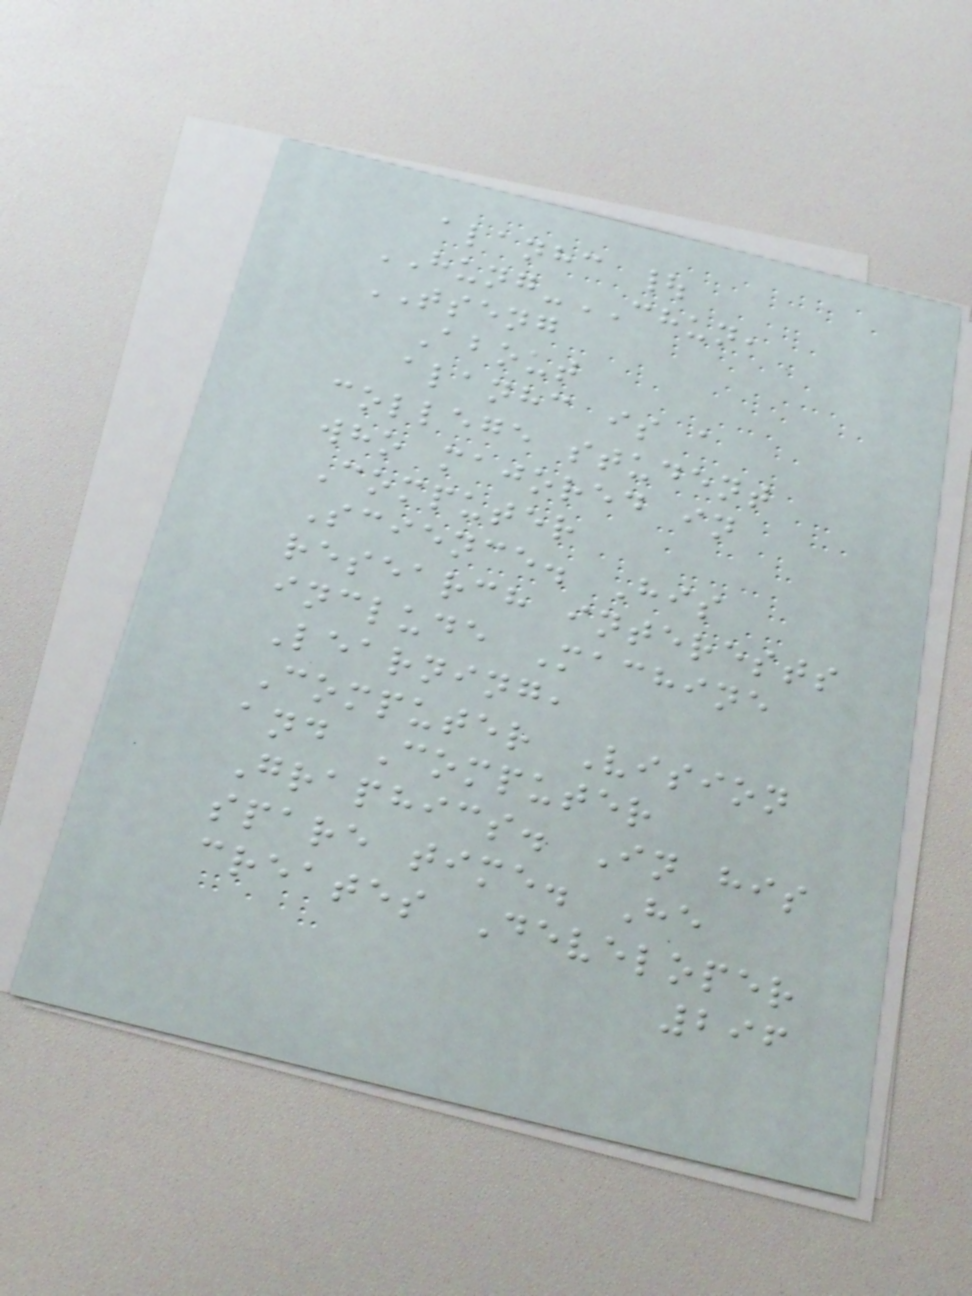alanhc |
HUNG-CHUN,
TSENG
About
alanhc is a
college student
who majored in
Computer
Science. His
research interests
include Machine
Learning,
Computer Vision
and Computer
Graphics. In his
spare time. He
creates Developer
296
